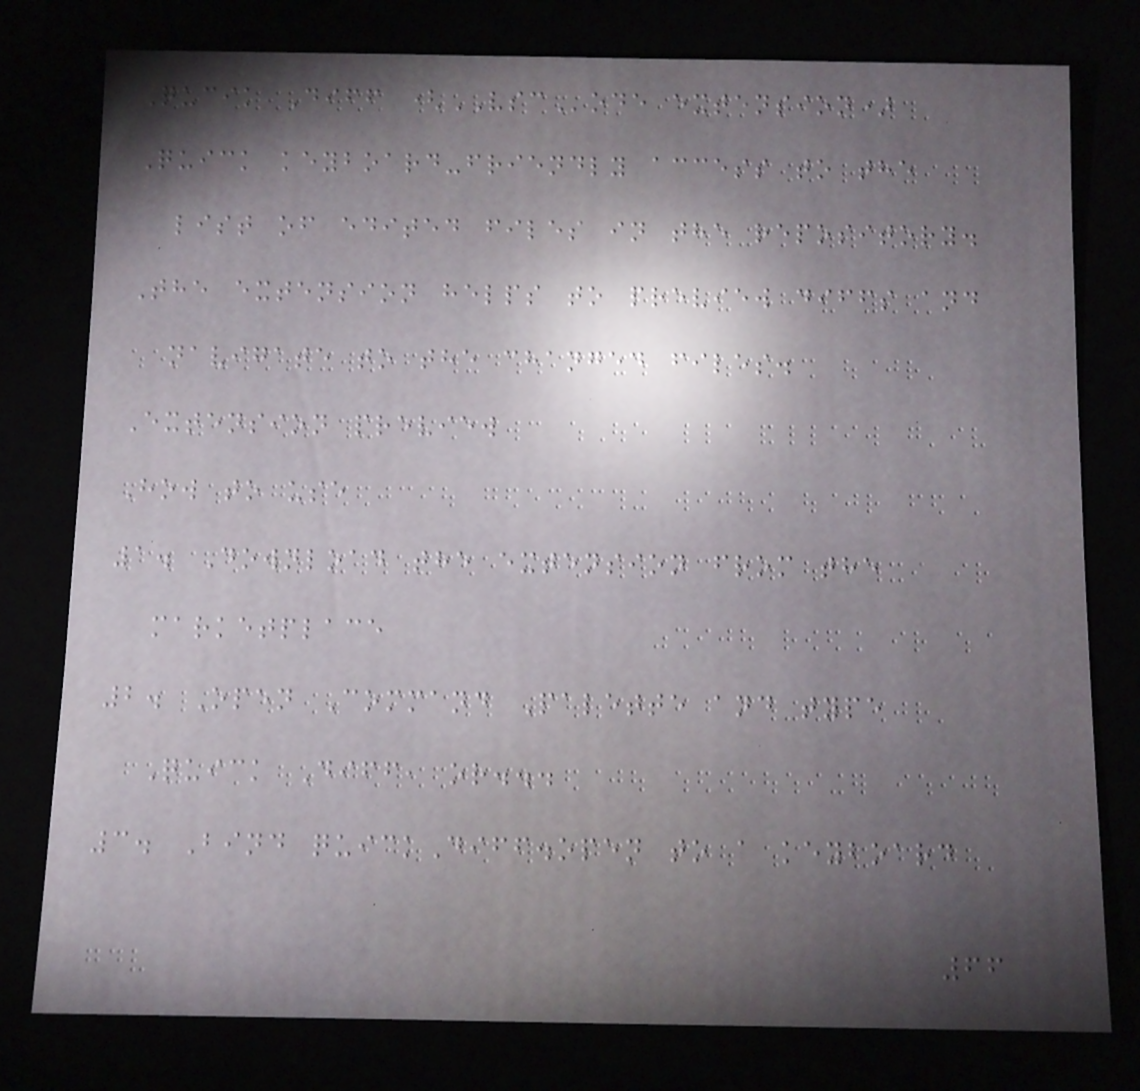Qucik Diff (VSCode extension)
Quick keyboard-friendly access to the
list of edited files in the repository.
The extension helps to preview diffs and
navigate to the changed files.
Extension preview
How to use
1. Download the extension from the
marketplace
2. Open Command Palette and type
Quick Diff, or...
3. Bind quickDiff.open to a keyboard
66
